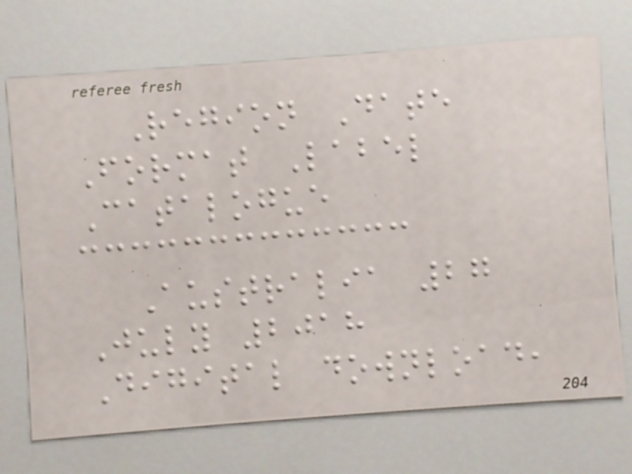Region Date
Format Label
Catalogue
Australia 27
July 2018
Digital download,
